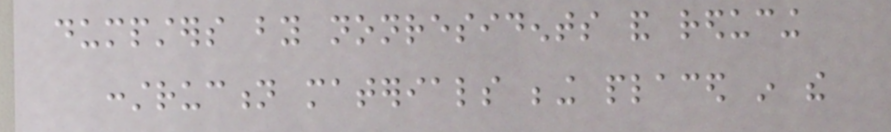dumpsters by nonresidents and reducing
construction materials being placed in the
